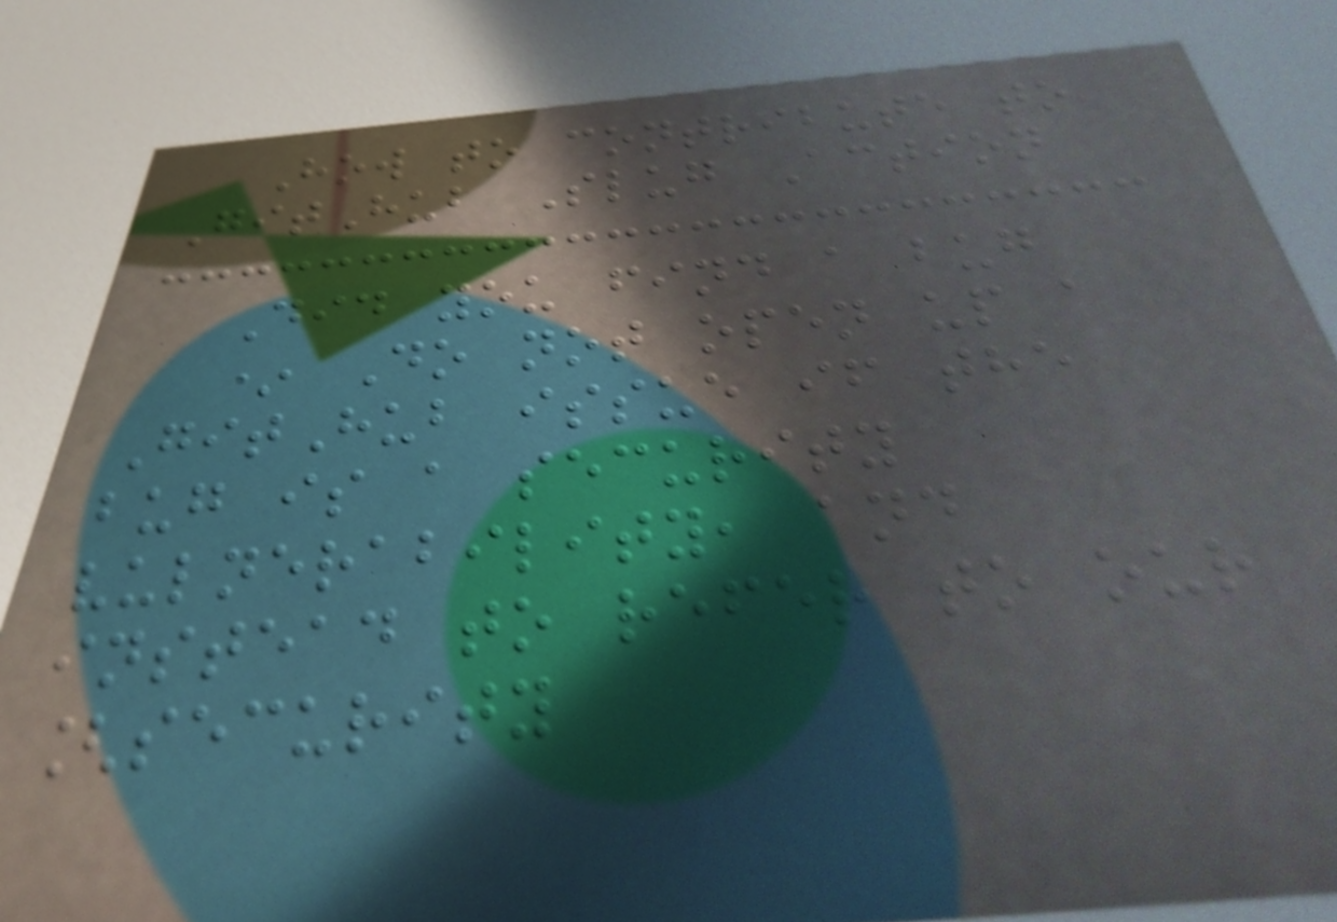How to contribute to
GitHub Slug Action
Did you find a bug
* Do not open up a
GitHub issue if the
bug is a security
vulnerability, and
instead to refer to our
[security
